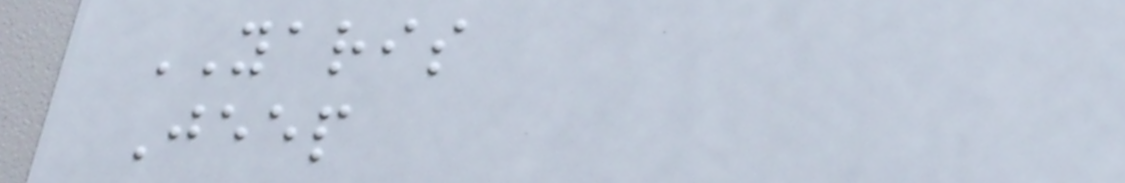YARIS
Jeep
